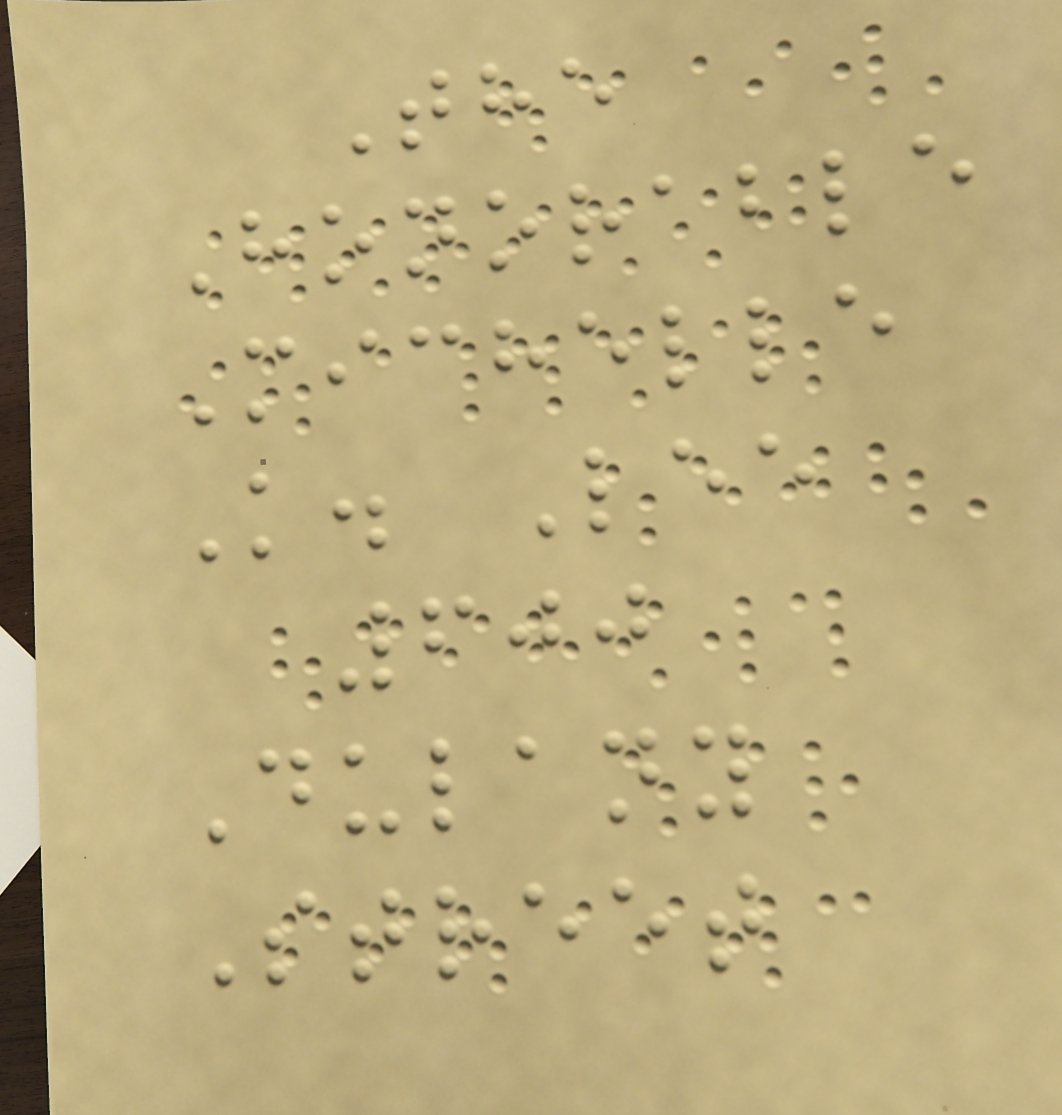The
Honorable
Michelle
K. Lee
600
Dulany
Street
